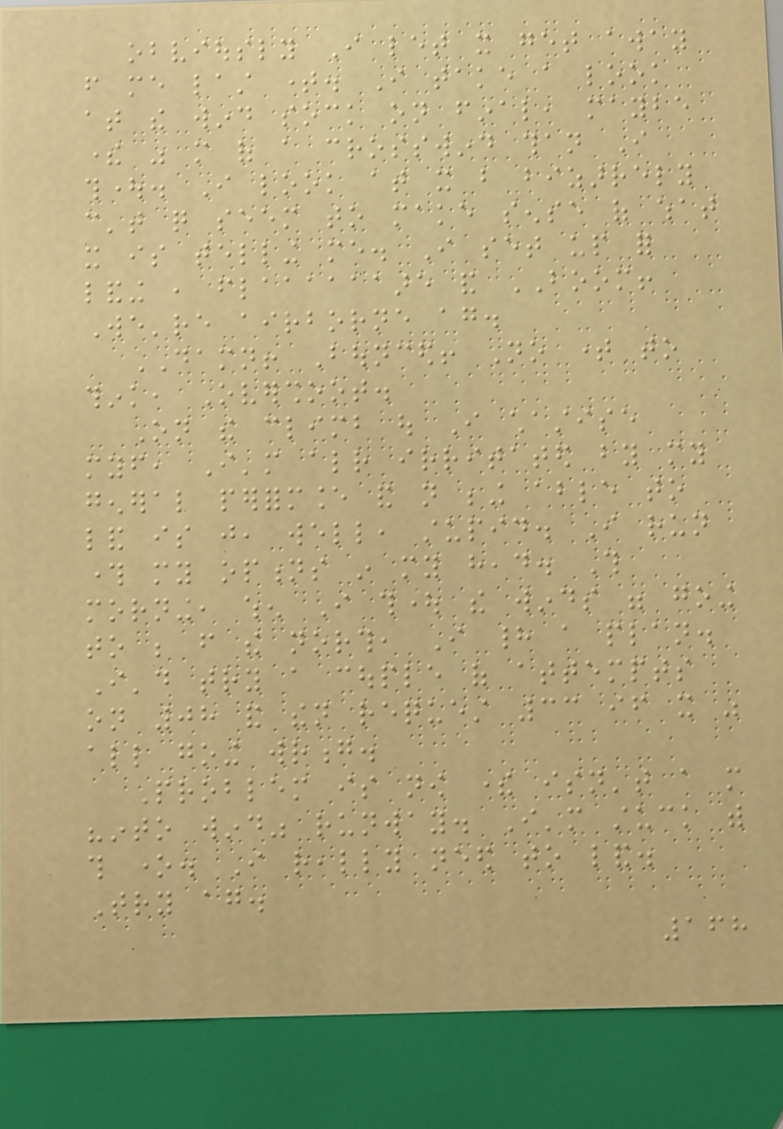obviously I let it get away
from me last time. I take a look
at the wind sock on final, maybe
there was more of a crosswind than I
thought. I look at it but bizarrely
can't quite seem to make sense of what
it is telling me. I set up for
landing , flaaaaaaare and BOOM!
We're airborne again.
DAMN! Bounced! No time to
think, Overshoot.
On the climb out I chastise
myself, I'm already irritated by my
general performance and not being able to
land is just, well, stupid. I run
through my options in my head. This
morning, when I thought the winds were going
to be from the north, I had a plan.
I'd try a couple of attempts
on 08 and then request 33 if it was
all going wrong.
Problem is now there isn't a more
"into wind" runway. I'm stuck with
this one. I really need to land.
Try again.
168
